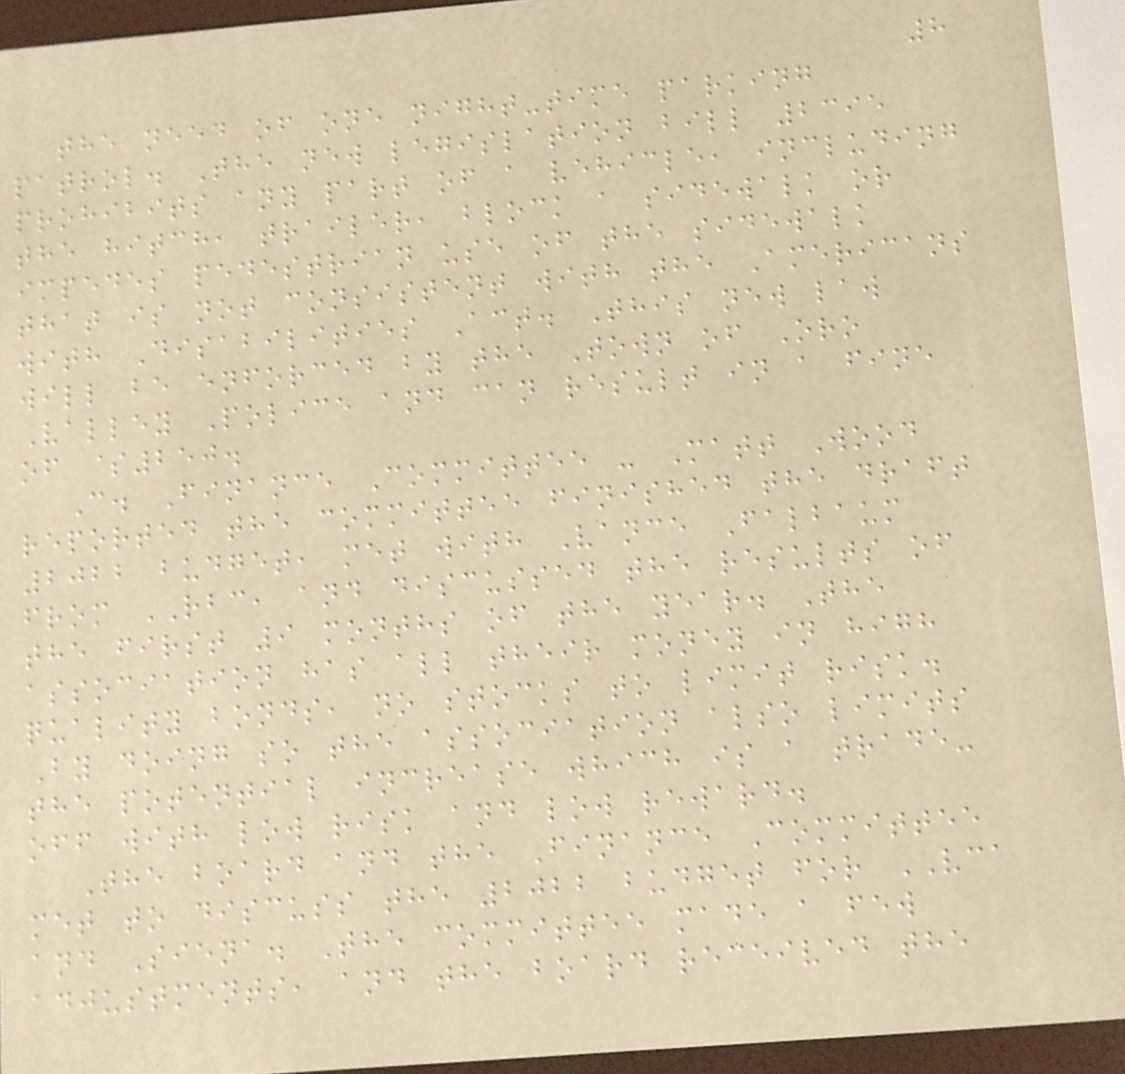8
the need of one night-time parking
patrol. The new legislation bill 2395
prohibits any part of a vehicle, including
the hitch, trailer, block a sidewalk or
impedes pedestrian use of the sidewalk
that is not consistent with the Americans
with Disabilities Act. This new law
will be enforced by the Town of Oro
Valley Police and can result in a fine
of $250.
C. Finance Committee - Matt Wood
reported the committee finished the draft
2022 budget, met with Vance Falbaum
from RBC, and discussed the results of
the first 9 months of the year. The
association has all their money in high
quality bonds, no stocks to limit risk.
By doing so the association also limits
the potential increase which is a trade-
off with low risk and low reward.
The board and the Finance Committee
met to discuss the 2022 budget for VCA
and Siena. The committee made a few
adjustments, and the board received the
